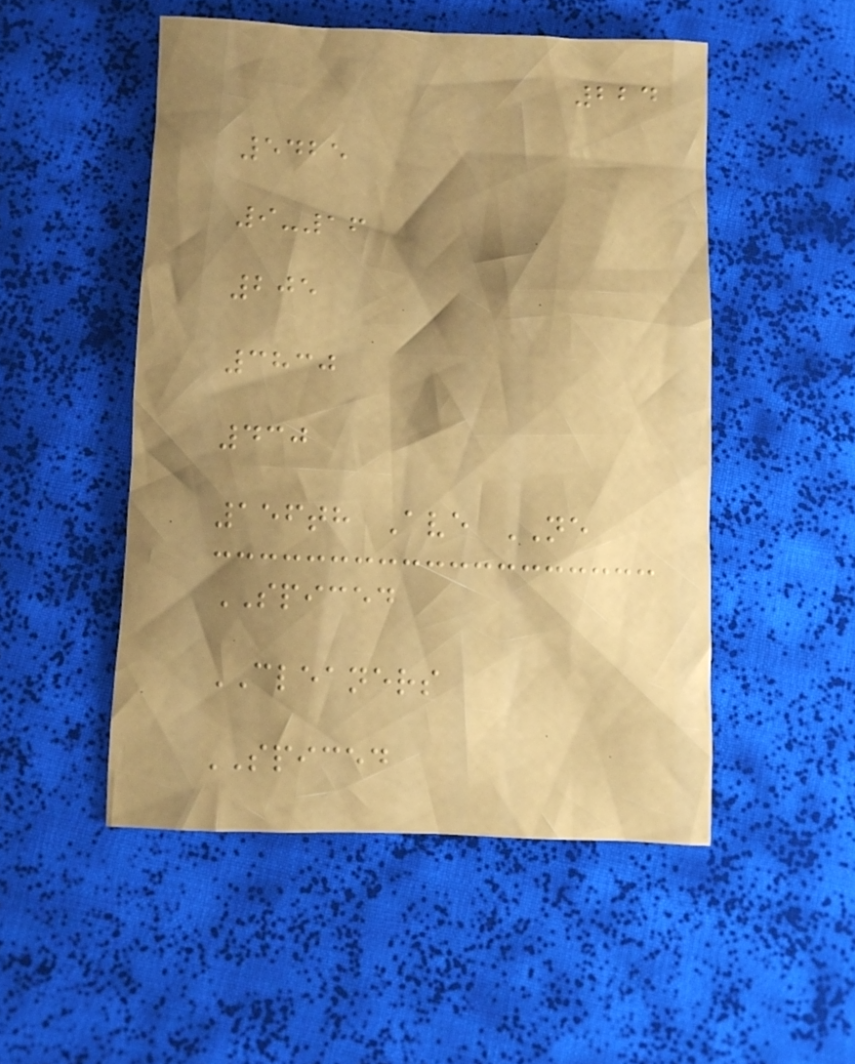224
5425
9-16
205
3830
430
156th Ave NE
SPICED
CLEANERS
SPICED
